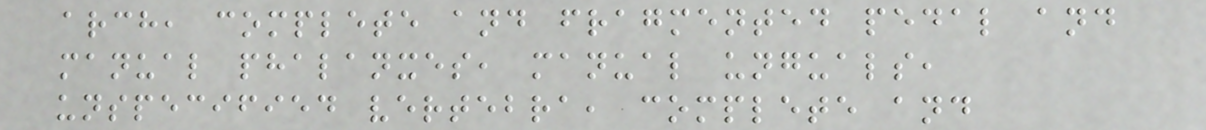arch, complete and fragmented pedal and
manual phalanxes, manual unguals,
unspecified vertebra, complete and
